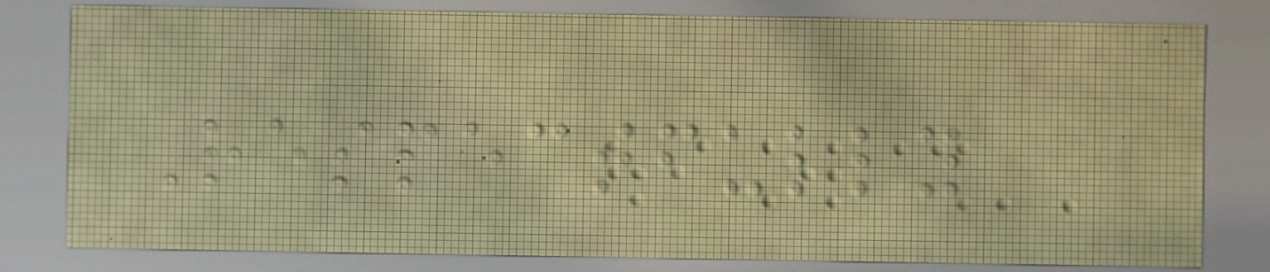Respectfully
